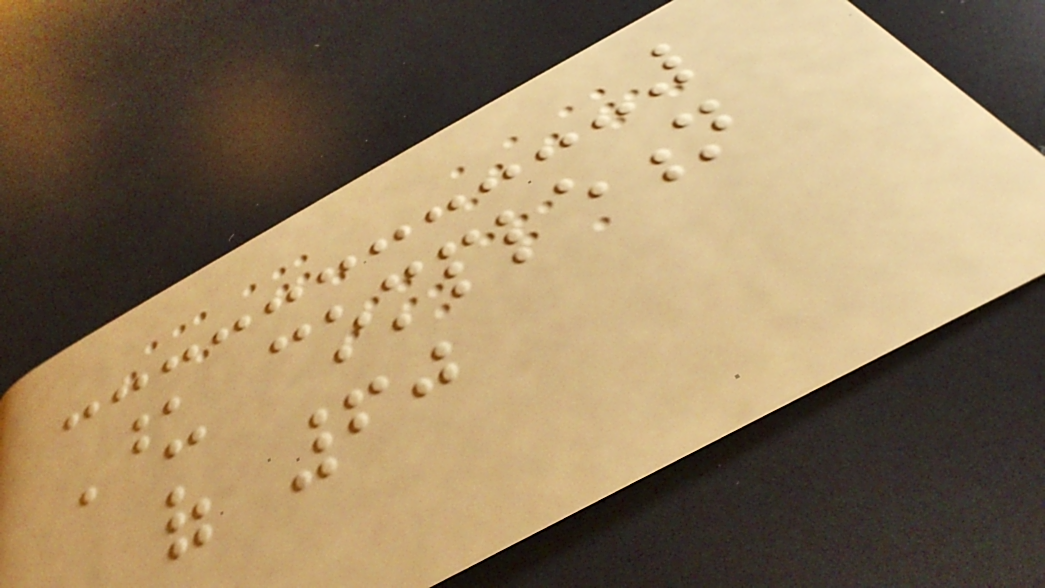Upon completion
of 60
